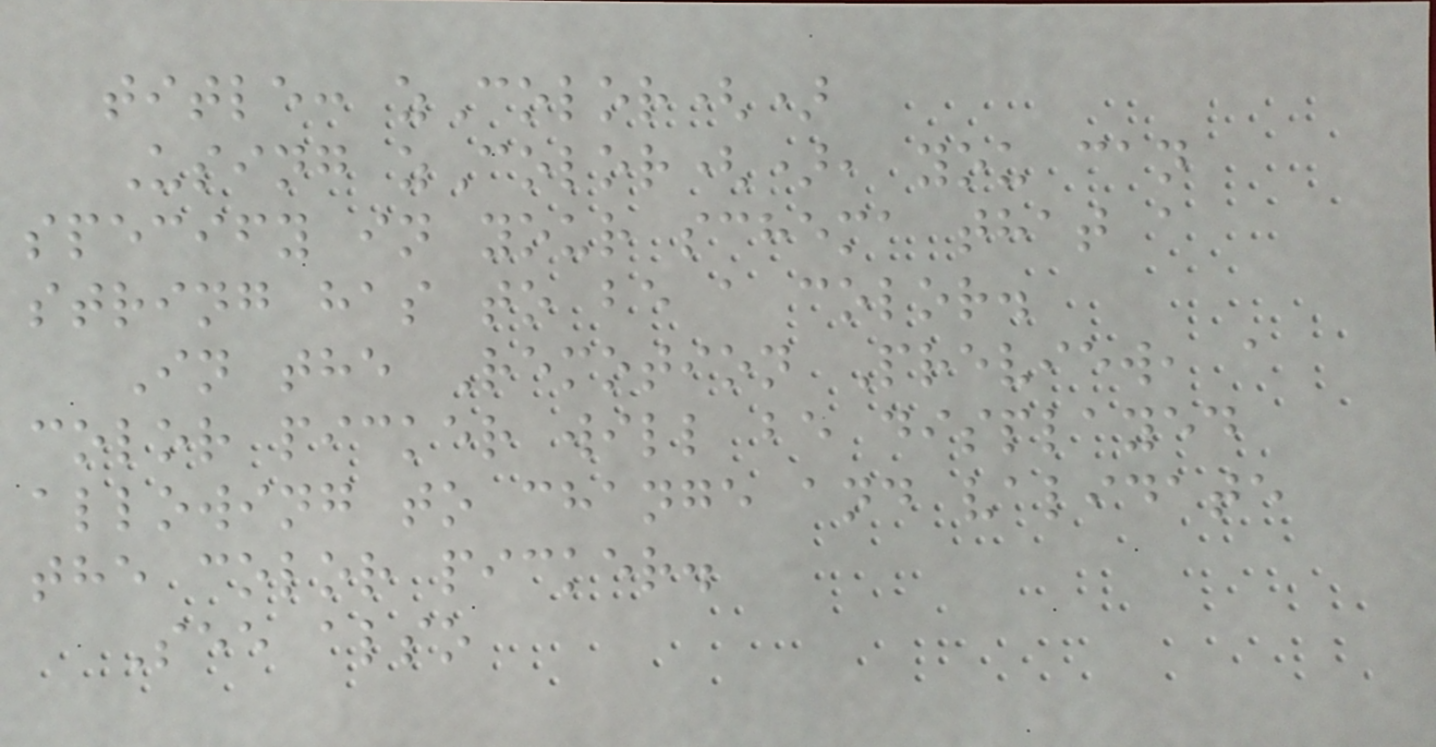title: zColor()
Using zColor(), you can
specify in your schema that a
string has to be a color.
In the Remotion Preview, a
color picker will be displayed
allowing to change and validate
the color picker.
See also
